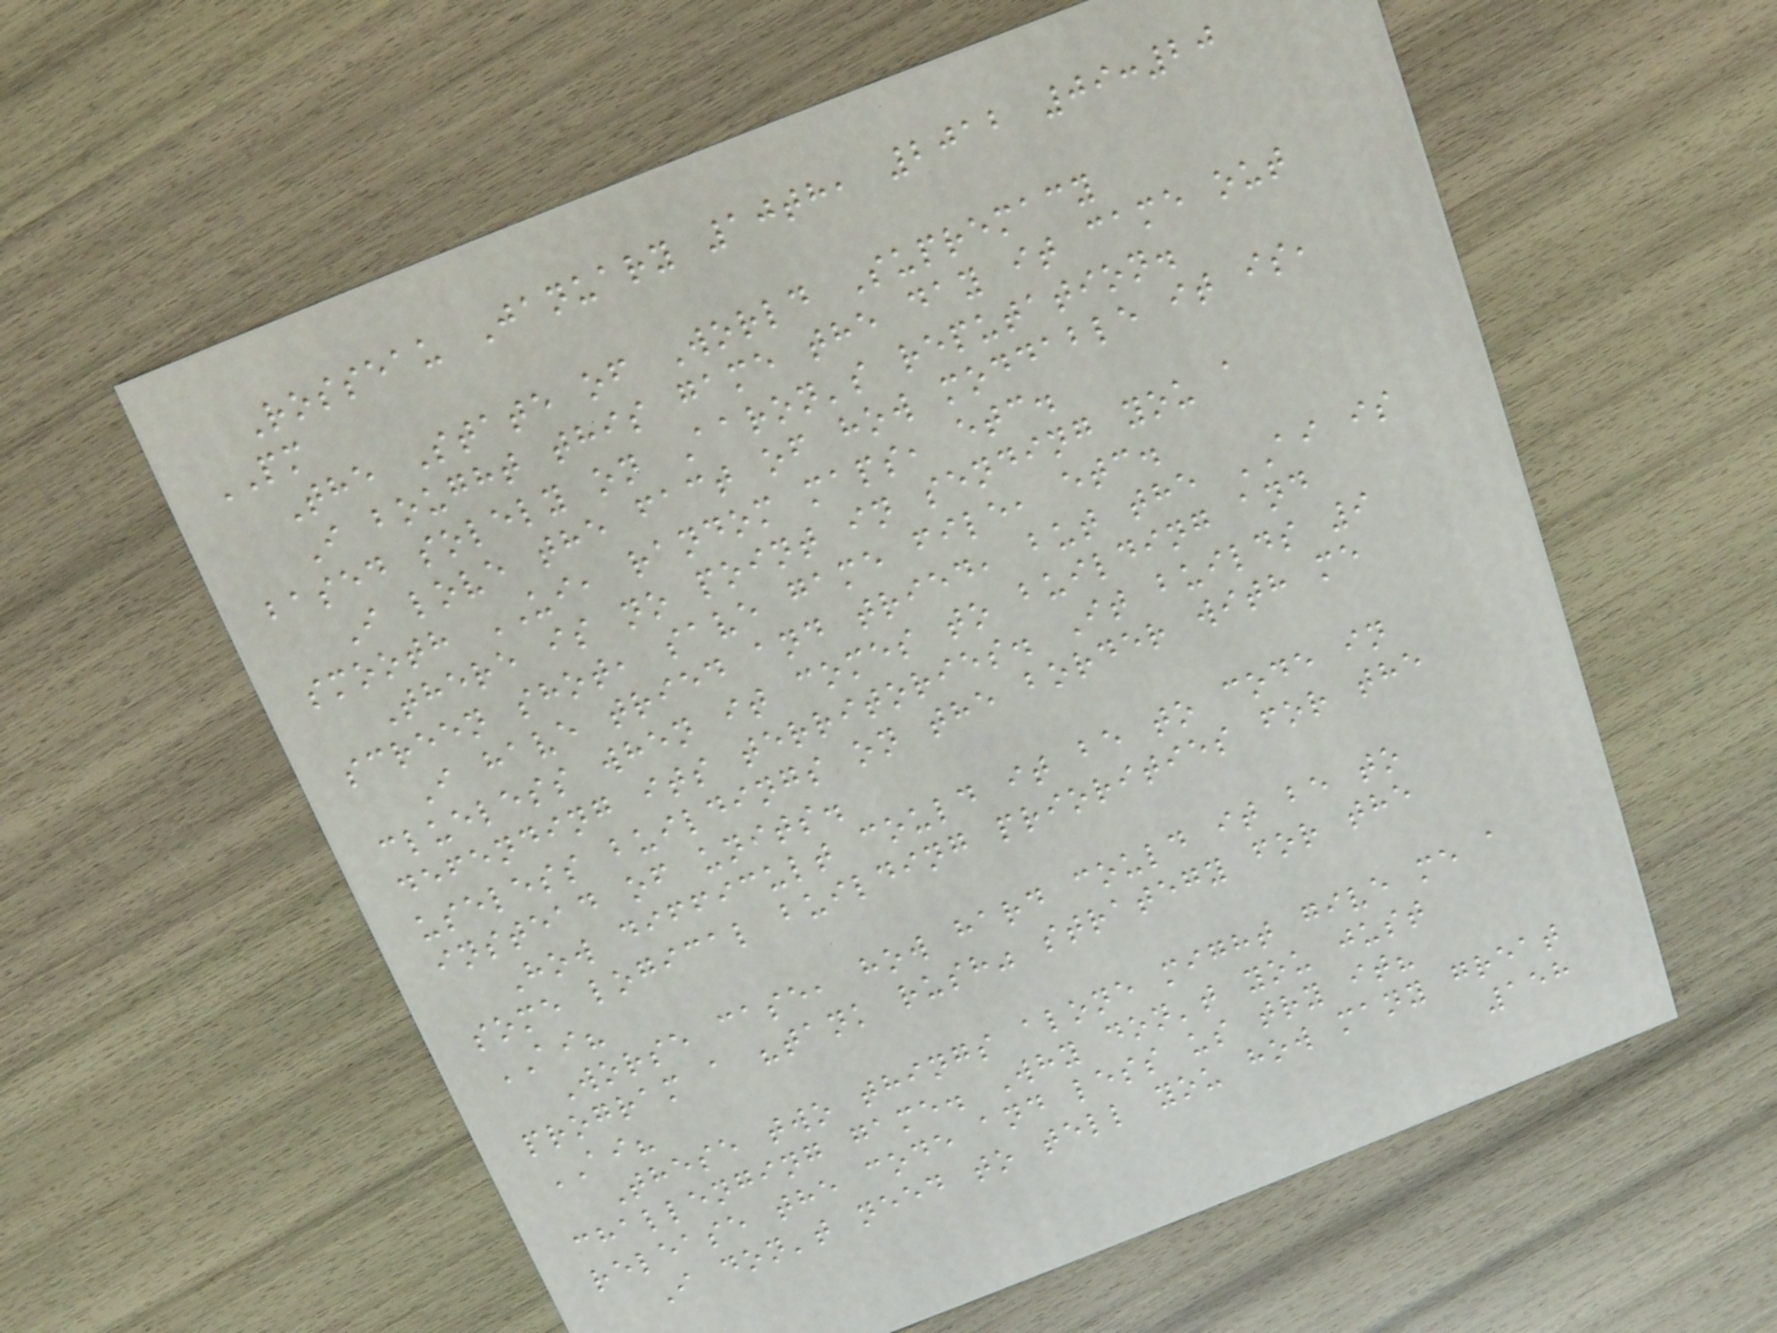Rosseau January 10th, 2012 09:20
PM
The State of World Supremacy
I bought this game the day it came out
based solely on Aaron's reputation.
I love the fact of how moddable it is,
smooth UI, random maps, etc.
There is no point in sending you a
screen shot, save game file, etc.
I have tried and tried, but the AI is
clueless when it comes to building and
defending its territories. It builds 9
useless buildings on the border with me
instead of units.
How difficult could it be to code in
some logical building priorities for the
AI?
Worse case, how hard could it be to
program a "tank rush" strategy for the
AI?
These two things alone might give me a
challenging game. Why don't you just
release the code and less us try it?
I don't need to tell you how many great
158
